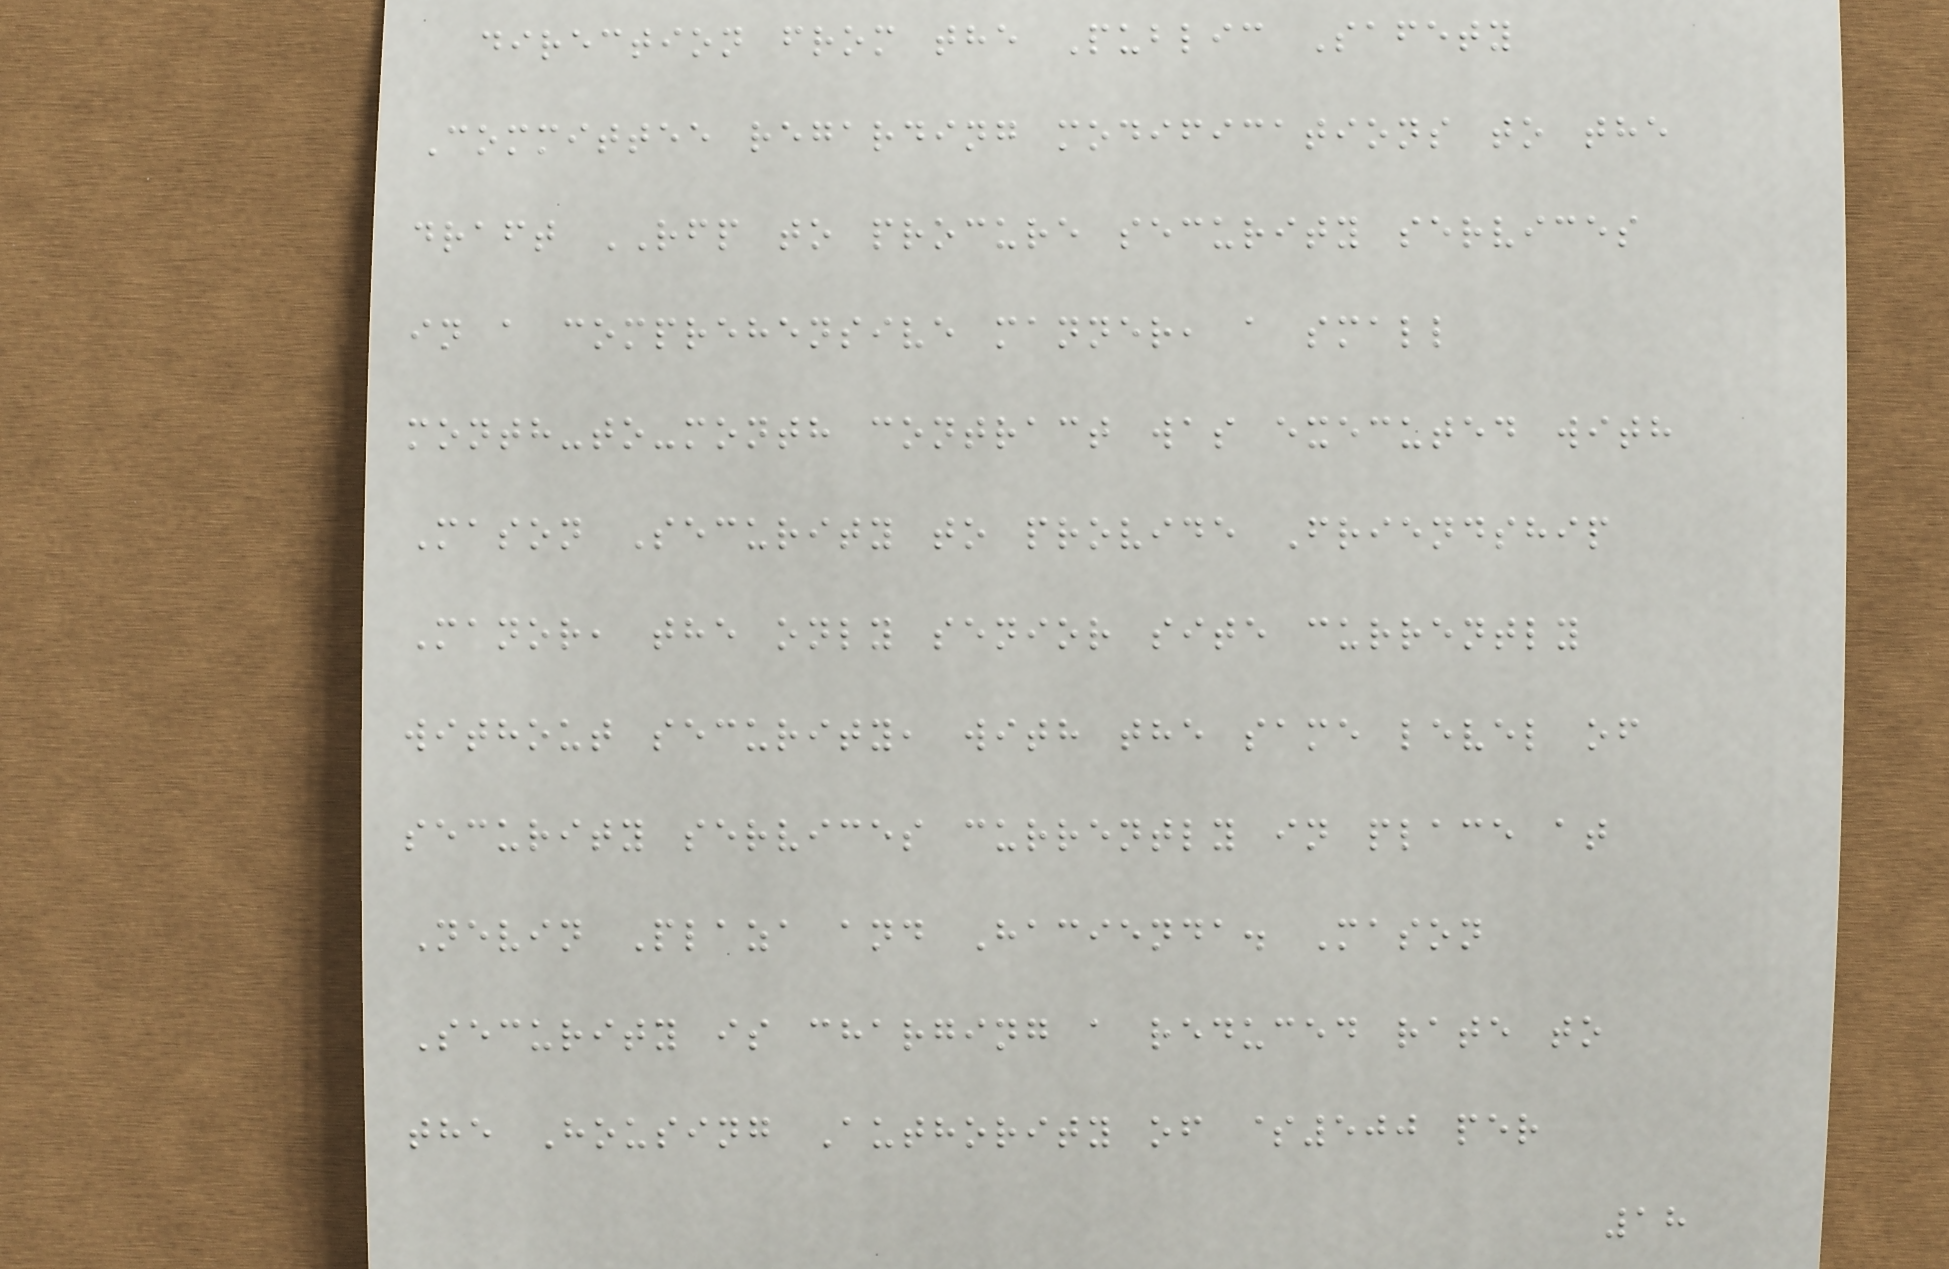direction from the Public Safety
Committee regarding modifications to the
draft RFP to procure security services
in a comprehensive manner, a small
month-to-month contract was executed with
Mason Security to provide Friendship
Manor, the only senior site currently
without security, with the same level of
security services currently in place at
Nevin Plaza and Hacienda. Mason
Security is charging a reduced rate to
the Housing Authority of $500 per
18
